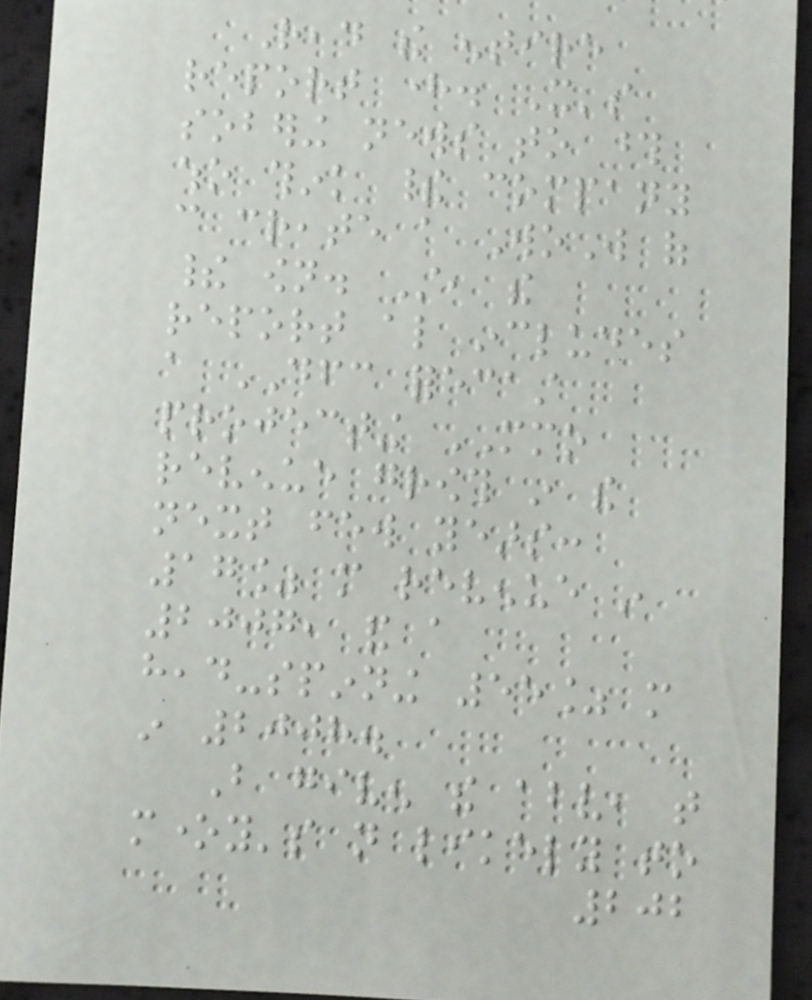Read the entire
report here. It's
sobering news to those
who think their company
can create a WoW of
their own. Still, the
report also includes
a DFC forecast
projecting MMO
revenue growth in the
next few years:
17% more revenue in
2007, and a
head-spinning 55% more
in 2008.
But given the above, that
money's not likely to
202
